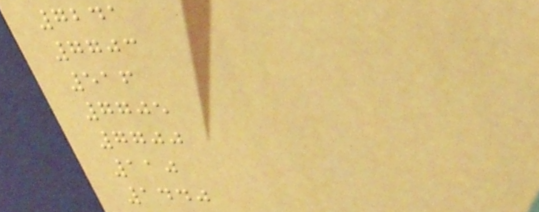7241
7703
516
7705
7700
110
1440
